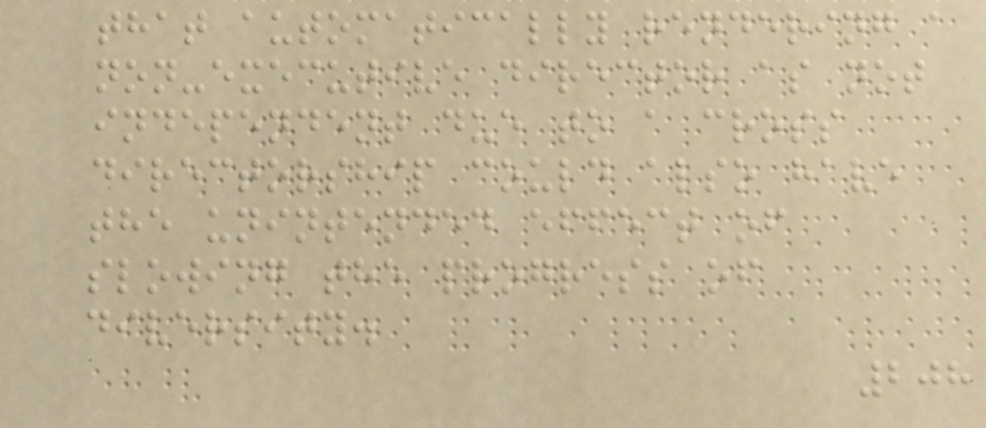that automatically rendering a
non-executive director as not
independent due to a cross
directorship could also have
the unintended effect of
slowing the progress of
diversity.
208
